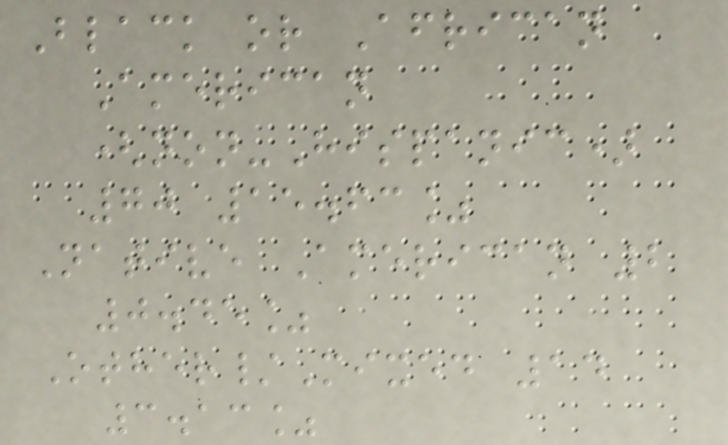Black or African
American
(non-Hispanic)
70 15.63%
Native American 2
0.45%
Other/Mixed 14
3.13%
